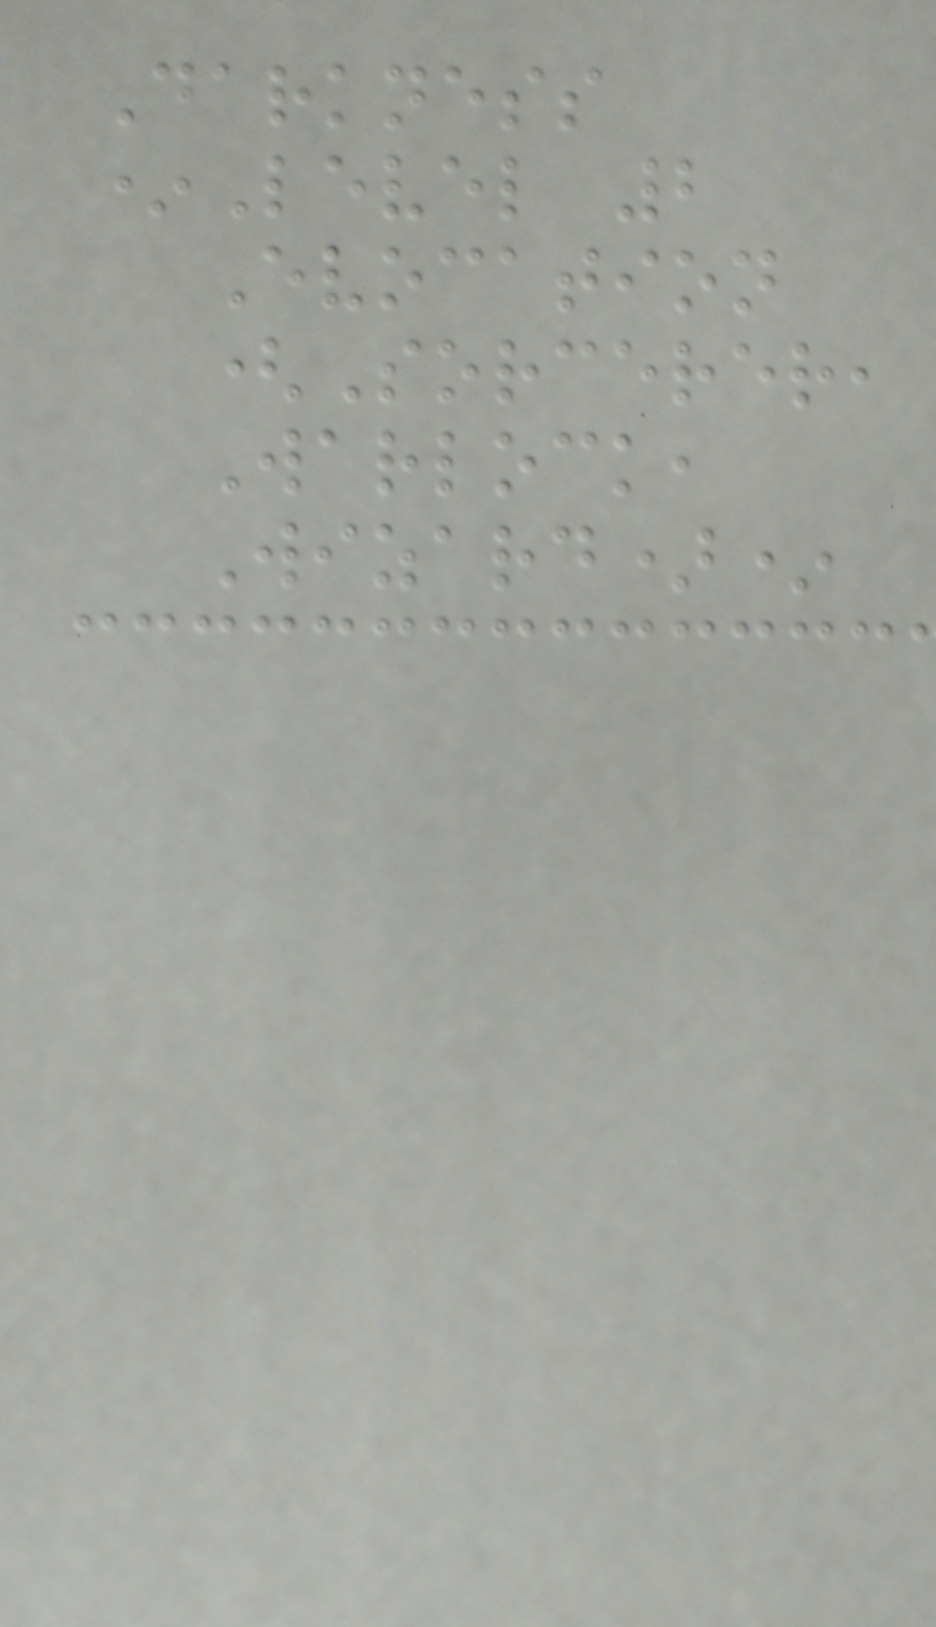Darkness
*Level 2
Evocation
(Sorcerer,
Warlock,
Wizard)*
